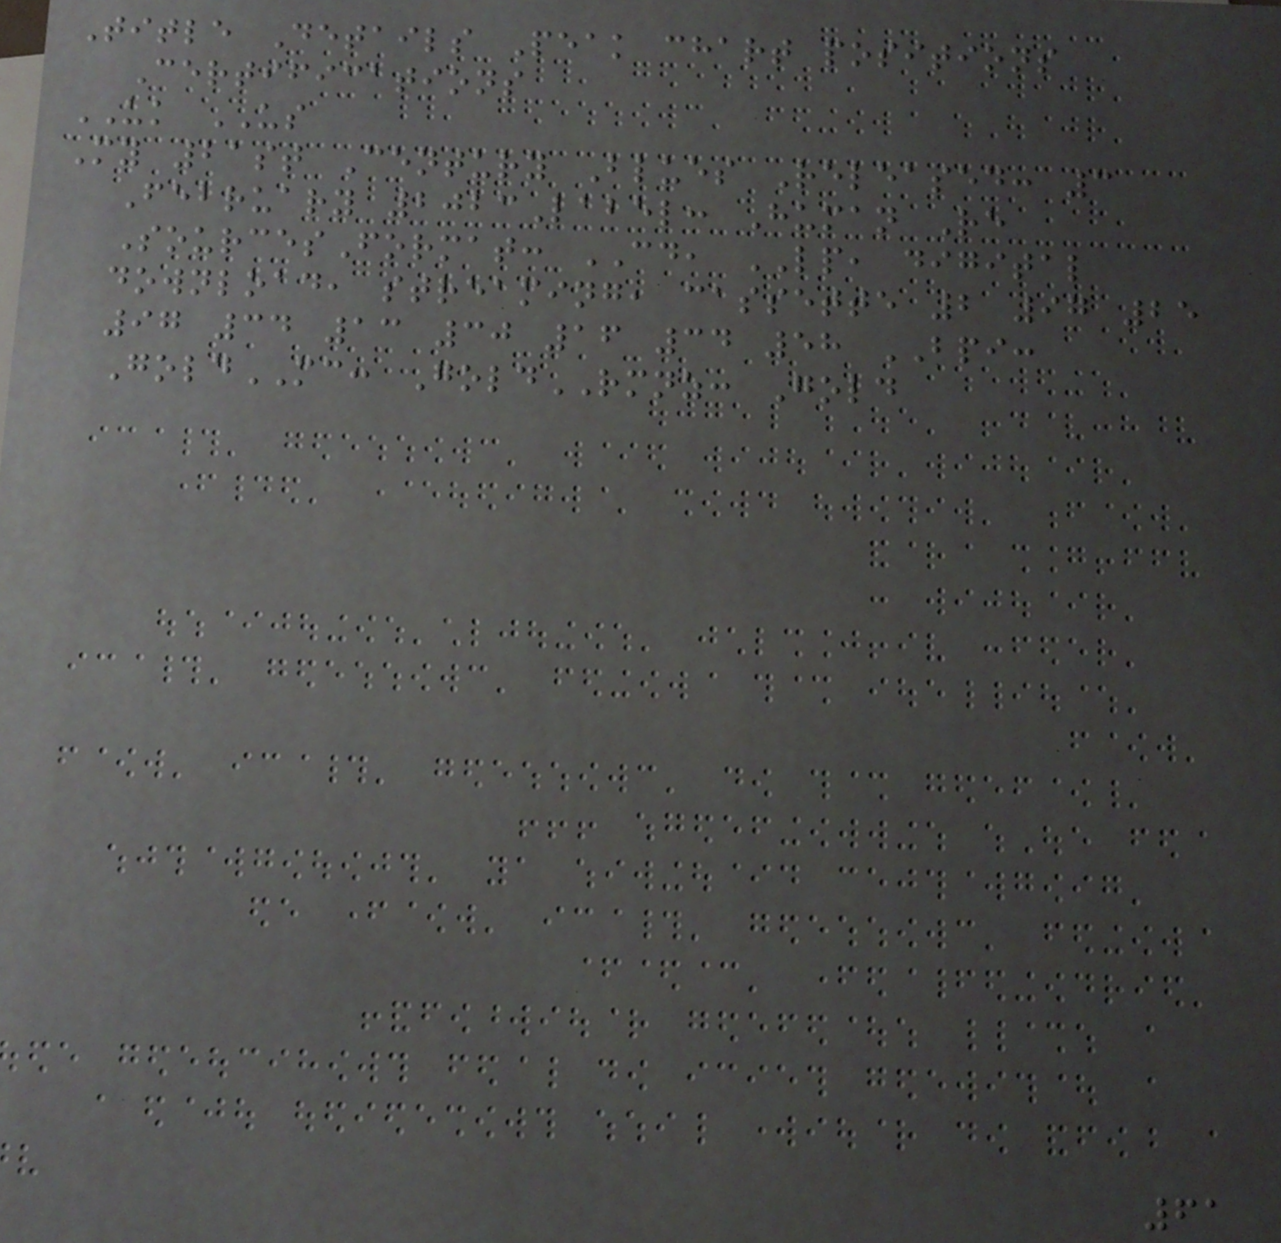Title Details Peak chart positions
Certifications
UK US
My 21st Century Blues Released: 3
February 2023Label: Human Re
SourcesFormat: CD, LP, digital
download, streaming, cassette 2 97 25
97 34 13 30 16 34 58 BPI:
GoldMC: GoldRMNZ: Gold
61
